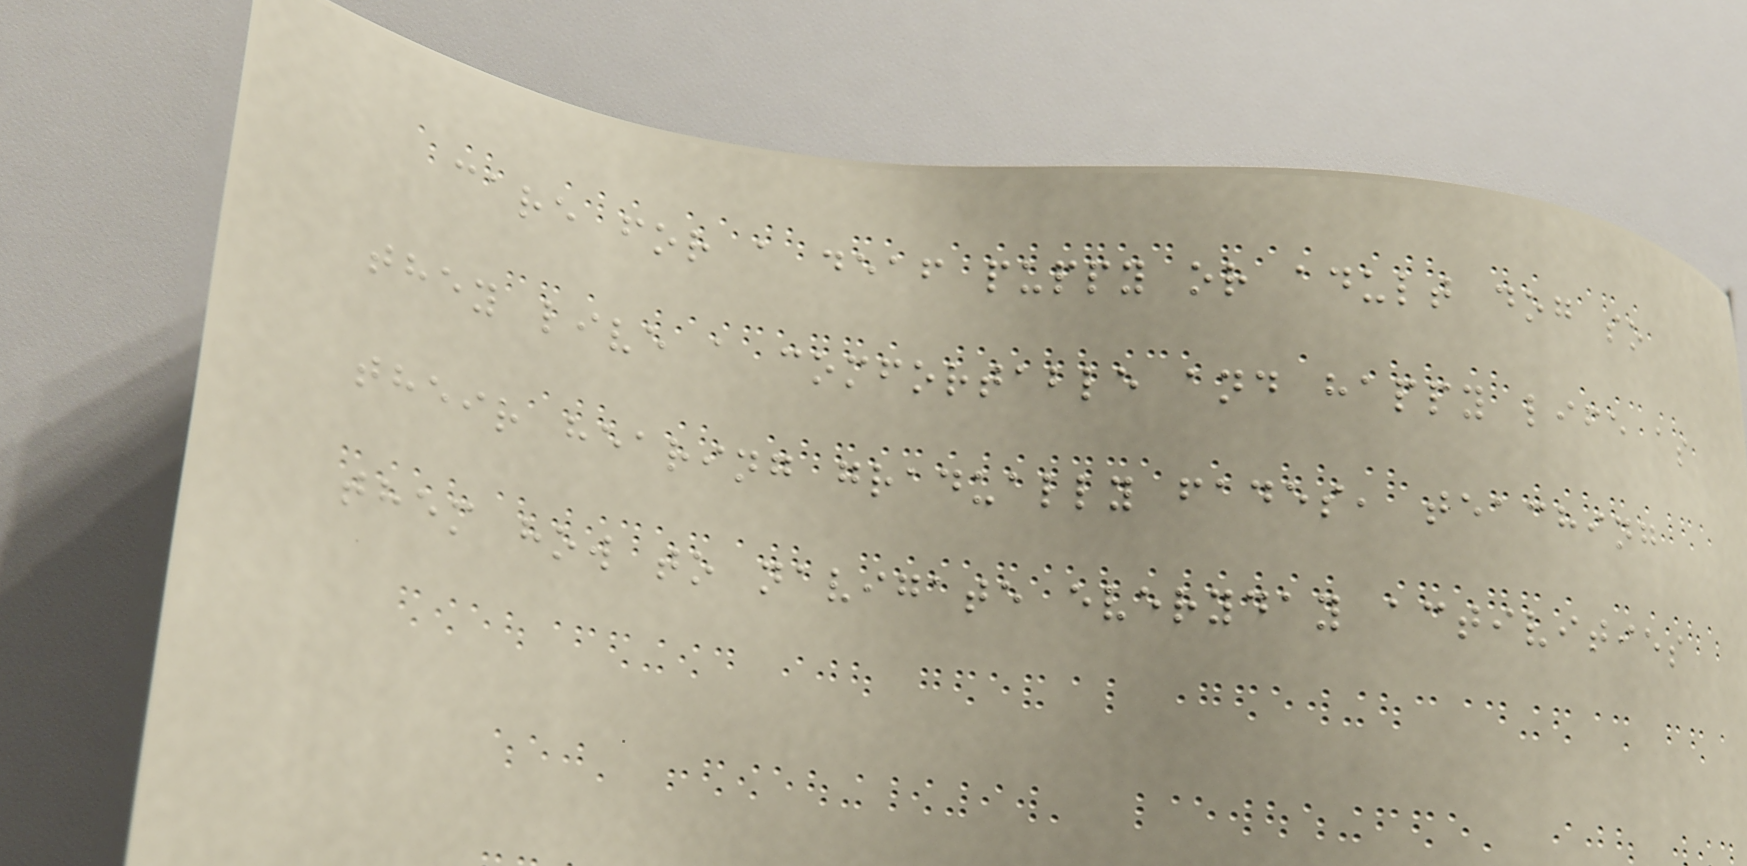care for a deaf puppy or adult dog so
they live a comfortable and happy life as
their hearing gradually fades, teaching
them how to navigate everyday activities
